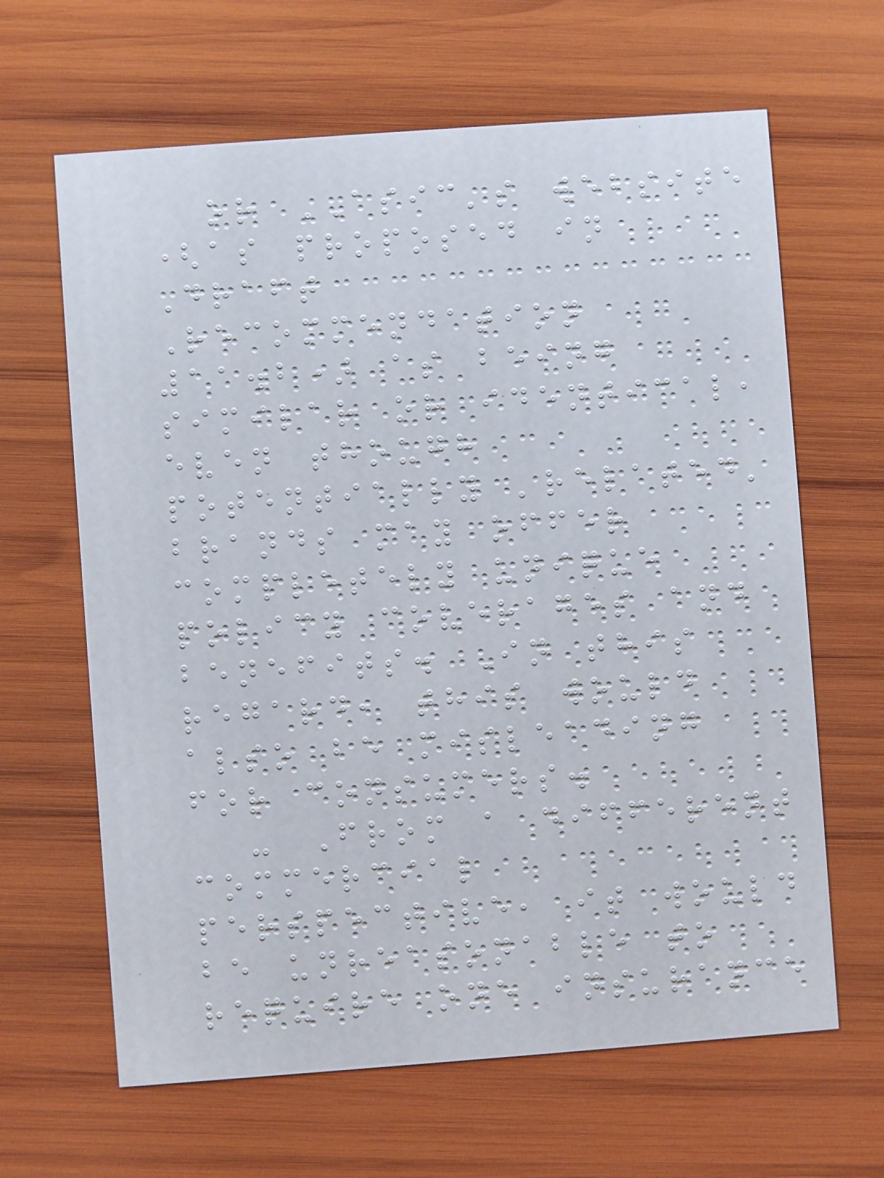or ASIC's website
(as proposed in
Draft
Recommendation
11.2) as being
similar or identical,
even though
potentially 'related'
brands may offer
completely unique
policy coverages and
benefits. In this
regard, this would
also be misleading
for consumers.
- From a different
commercial
perspective, it would
be unreasonable to
require one insurance
